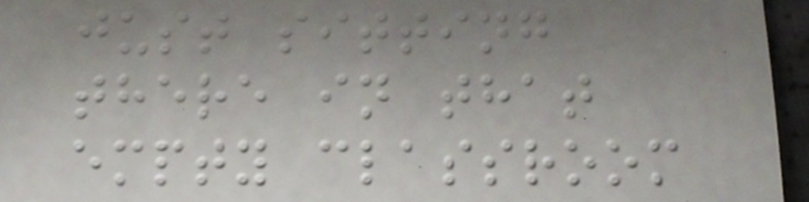just sitting
there in that
empty classroom
